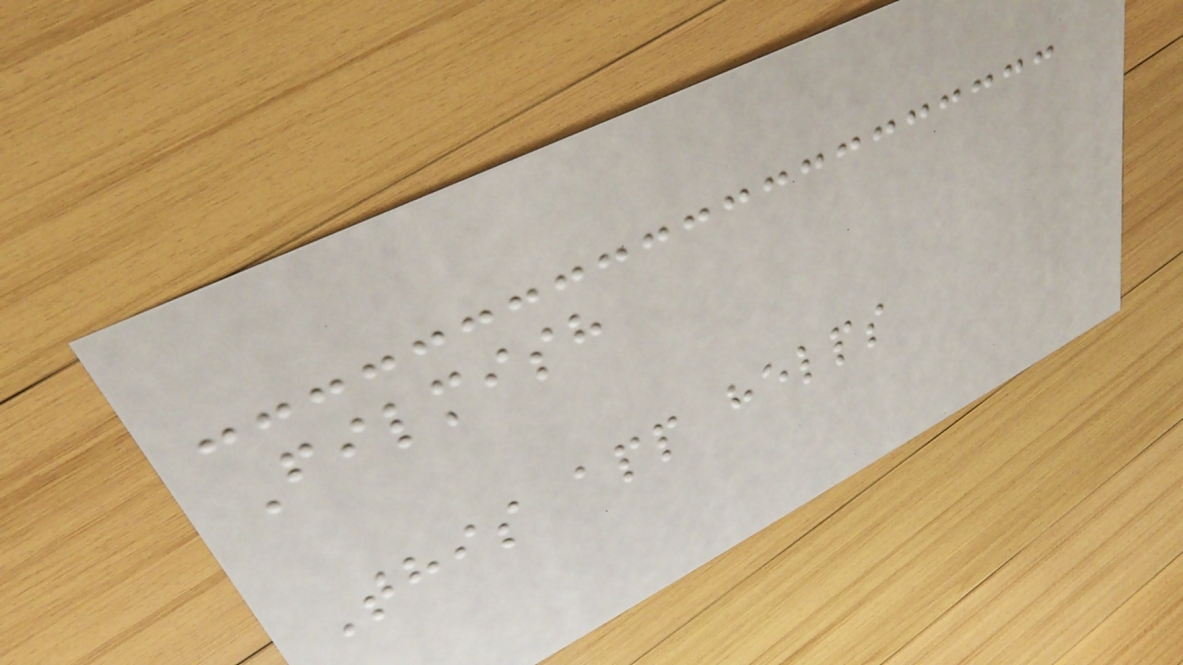Filmish
This app helps
